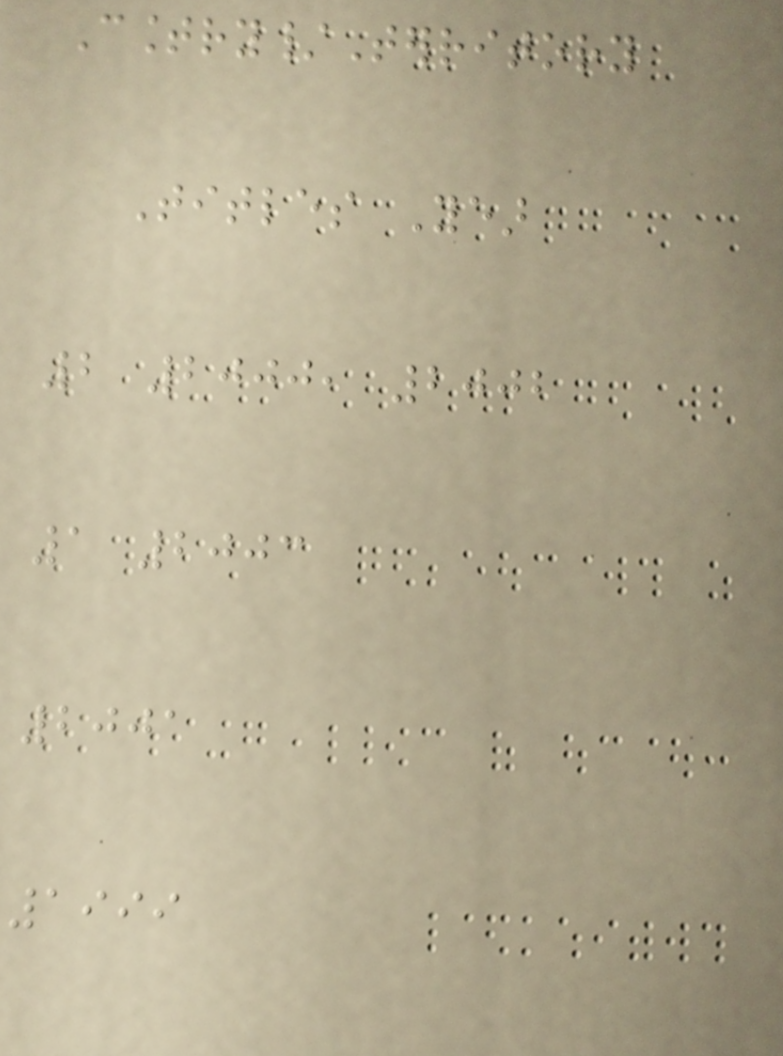Country/Territory
Titles Year
2 2000, 2002
1 2003
2001
1999
